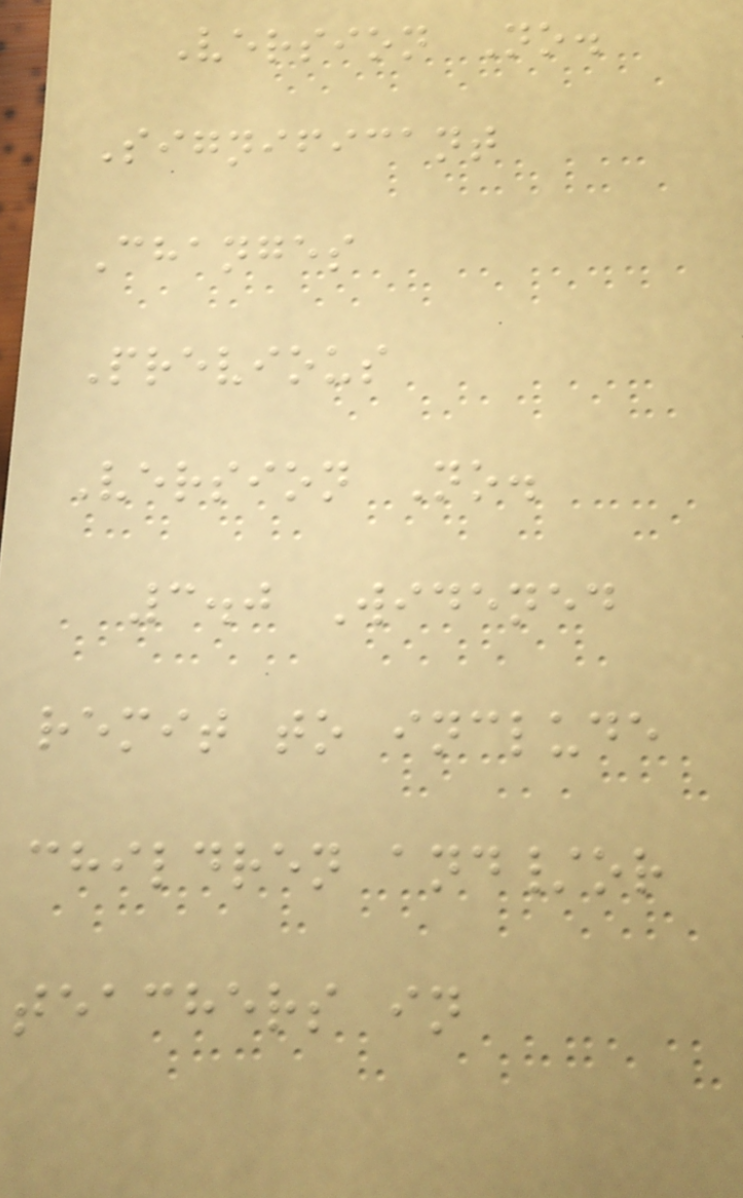Version No.
Significant
Changes
Previous
Version No.
3.0 Widened
remit to include
children and/or
teachers in
